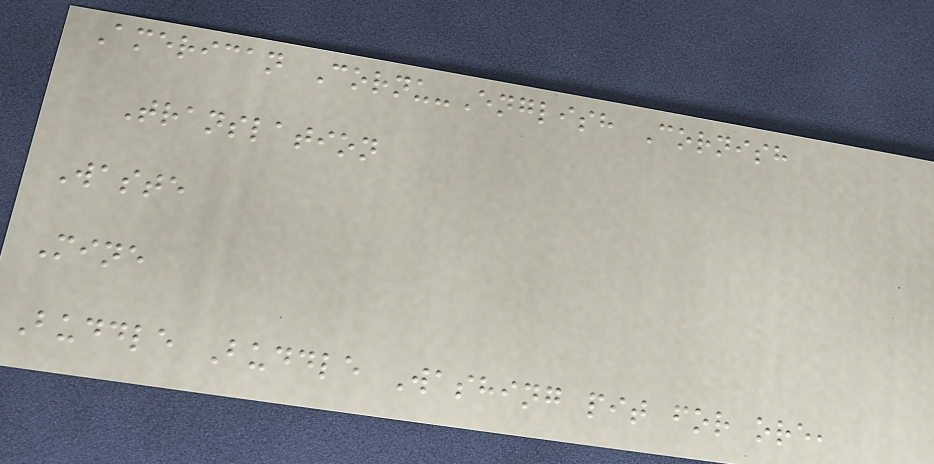American Cornu-English Cornish
Translation
Waste
Mine
Buddle Buddle Washing pit for ore,
